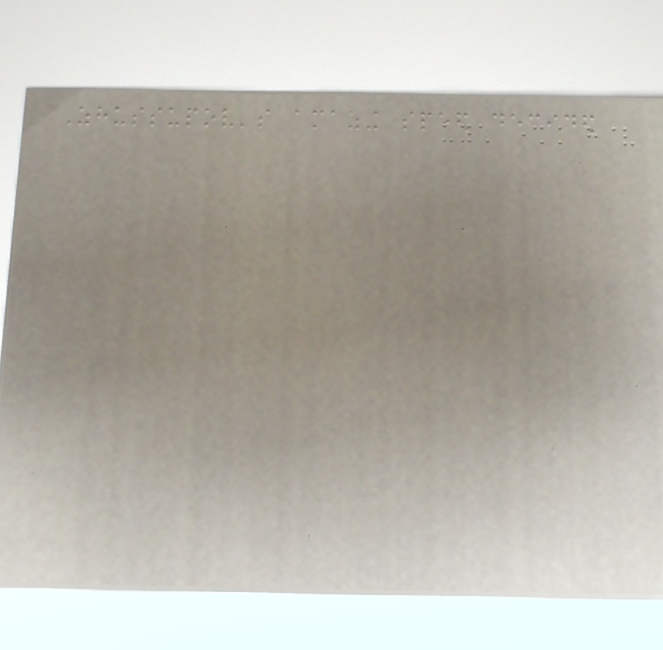Zhussupov's amazing speed decided
